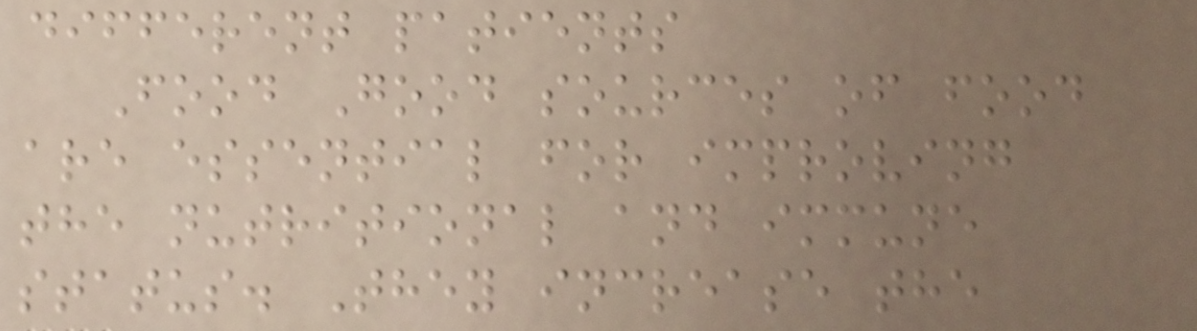different patients
Food Good sources of food
are essential for improving
the nutritional and immune
status. They increase the
